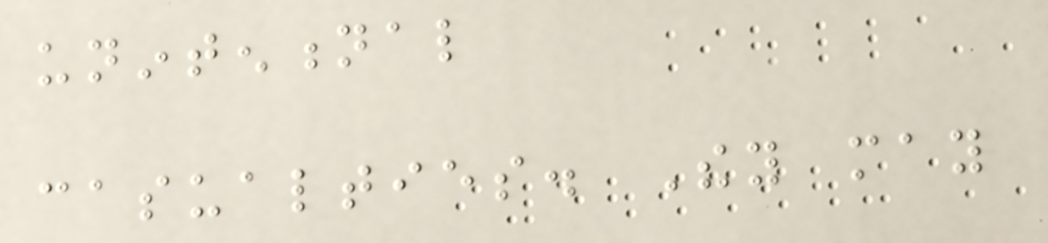unintentional
casualties. They may
